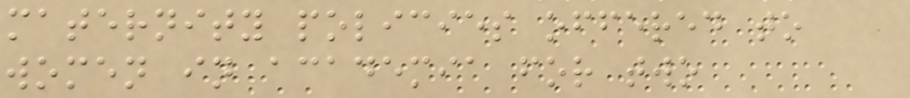maternity policies offered to
women in academia for two
